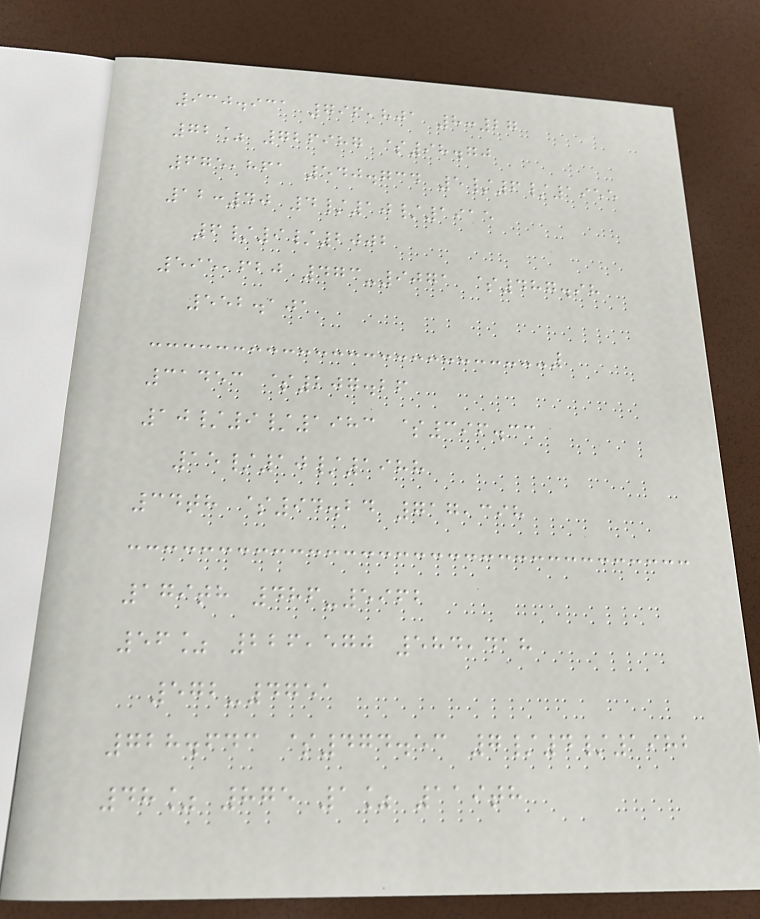930.931 796,801 8:27
72% 726987 $98.70
675,861 540.734 5/6/1955
12:40 4/10/1915
6/9/2002
595,620 473-9071 $487.98
552.101
31453 $207.26
10/9/1983 $396.33
15/10/1988
34th $94.24 717,398
179th 486-5962
56% 226,570 584,418
572-4751
728.643 $474.53 7/4/1982
48% 875 1% 119th
